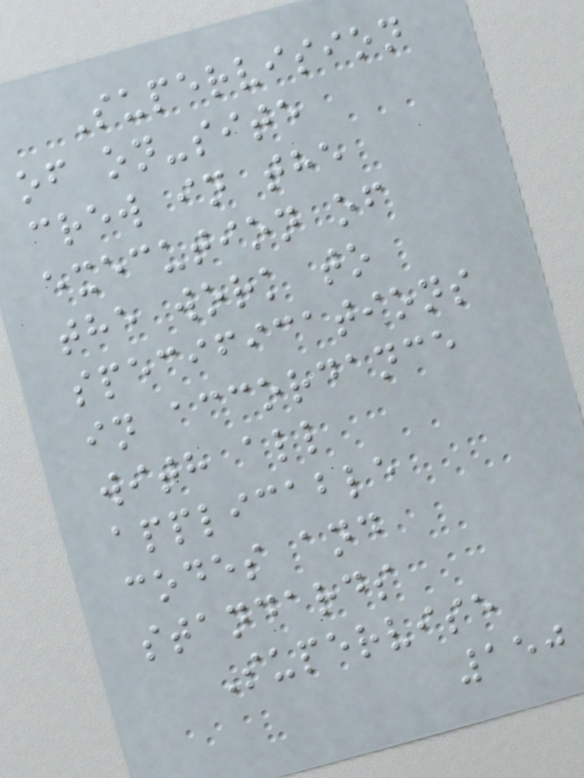Supervision
of on-site
crew in the
execution of
the work to
specifications
in accordance
with all
applicable
codes and
standards
Supervise
150
